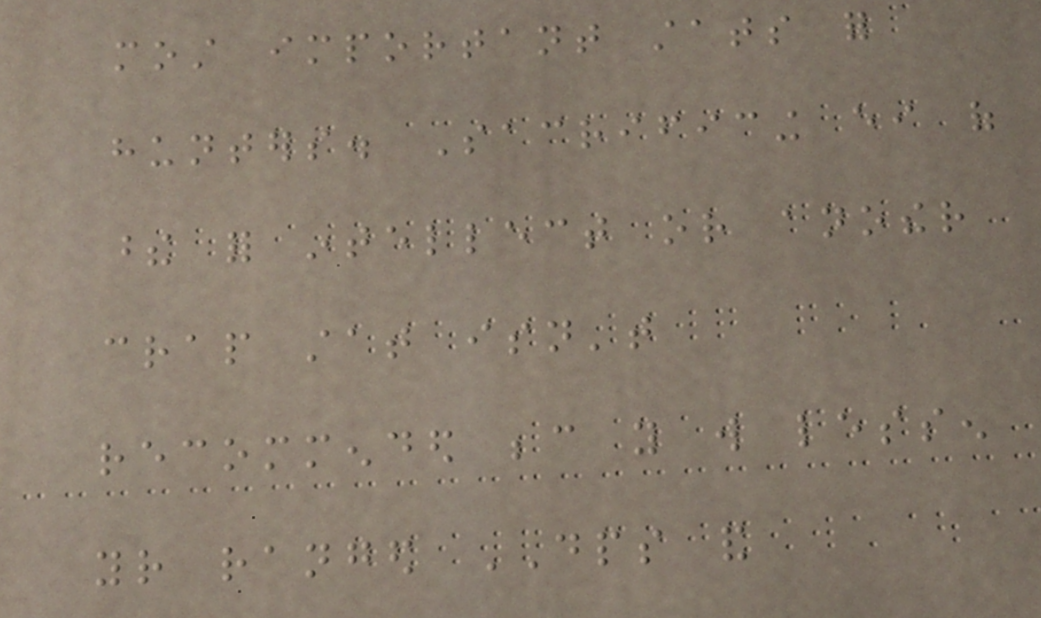most important stats for
hunters. Sacrificing either of
these for intellect or another
crap stat isn't
recommended because you will lessen
your ranged DPS and
